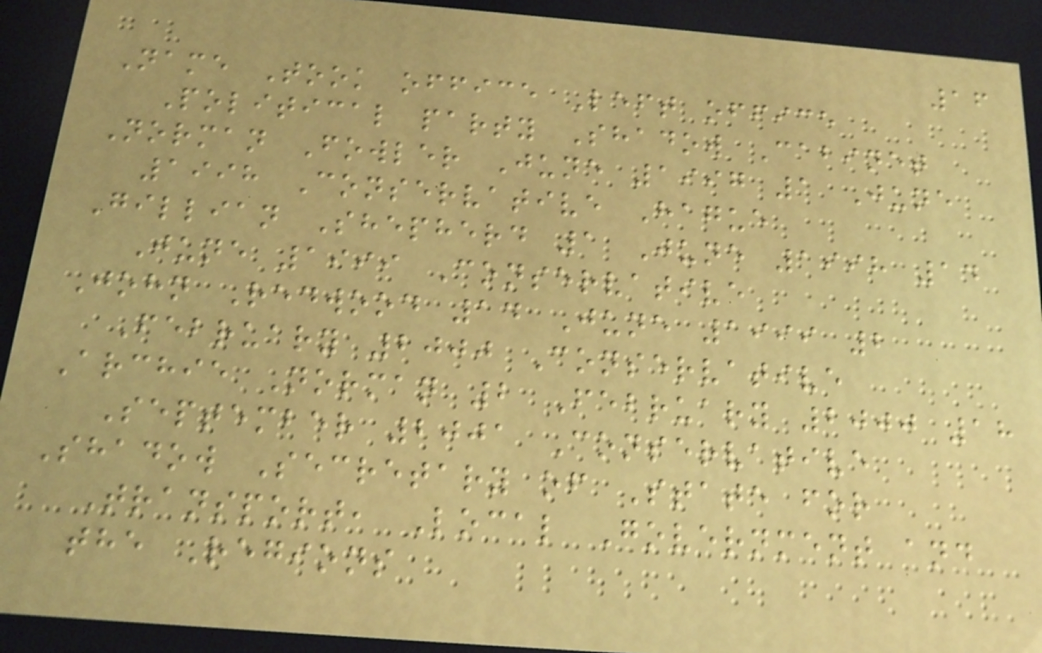16
Name Took office Left office
Political party Shadow Cabinet
Norman Fowler June 1997 1 June
1998 Conservative Hague
Gillian Shepherd 1 June 1998 14
June 1999 Conservative
John Redwood 14 June 1999 2
February 2000 Conservative
Archie Norman 2 February 2000 18
September 2001 Conservative
Shadow Secretary of State for
Transport, Local Government and
the Regions
